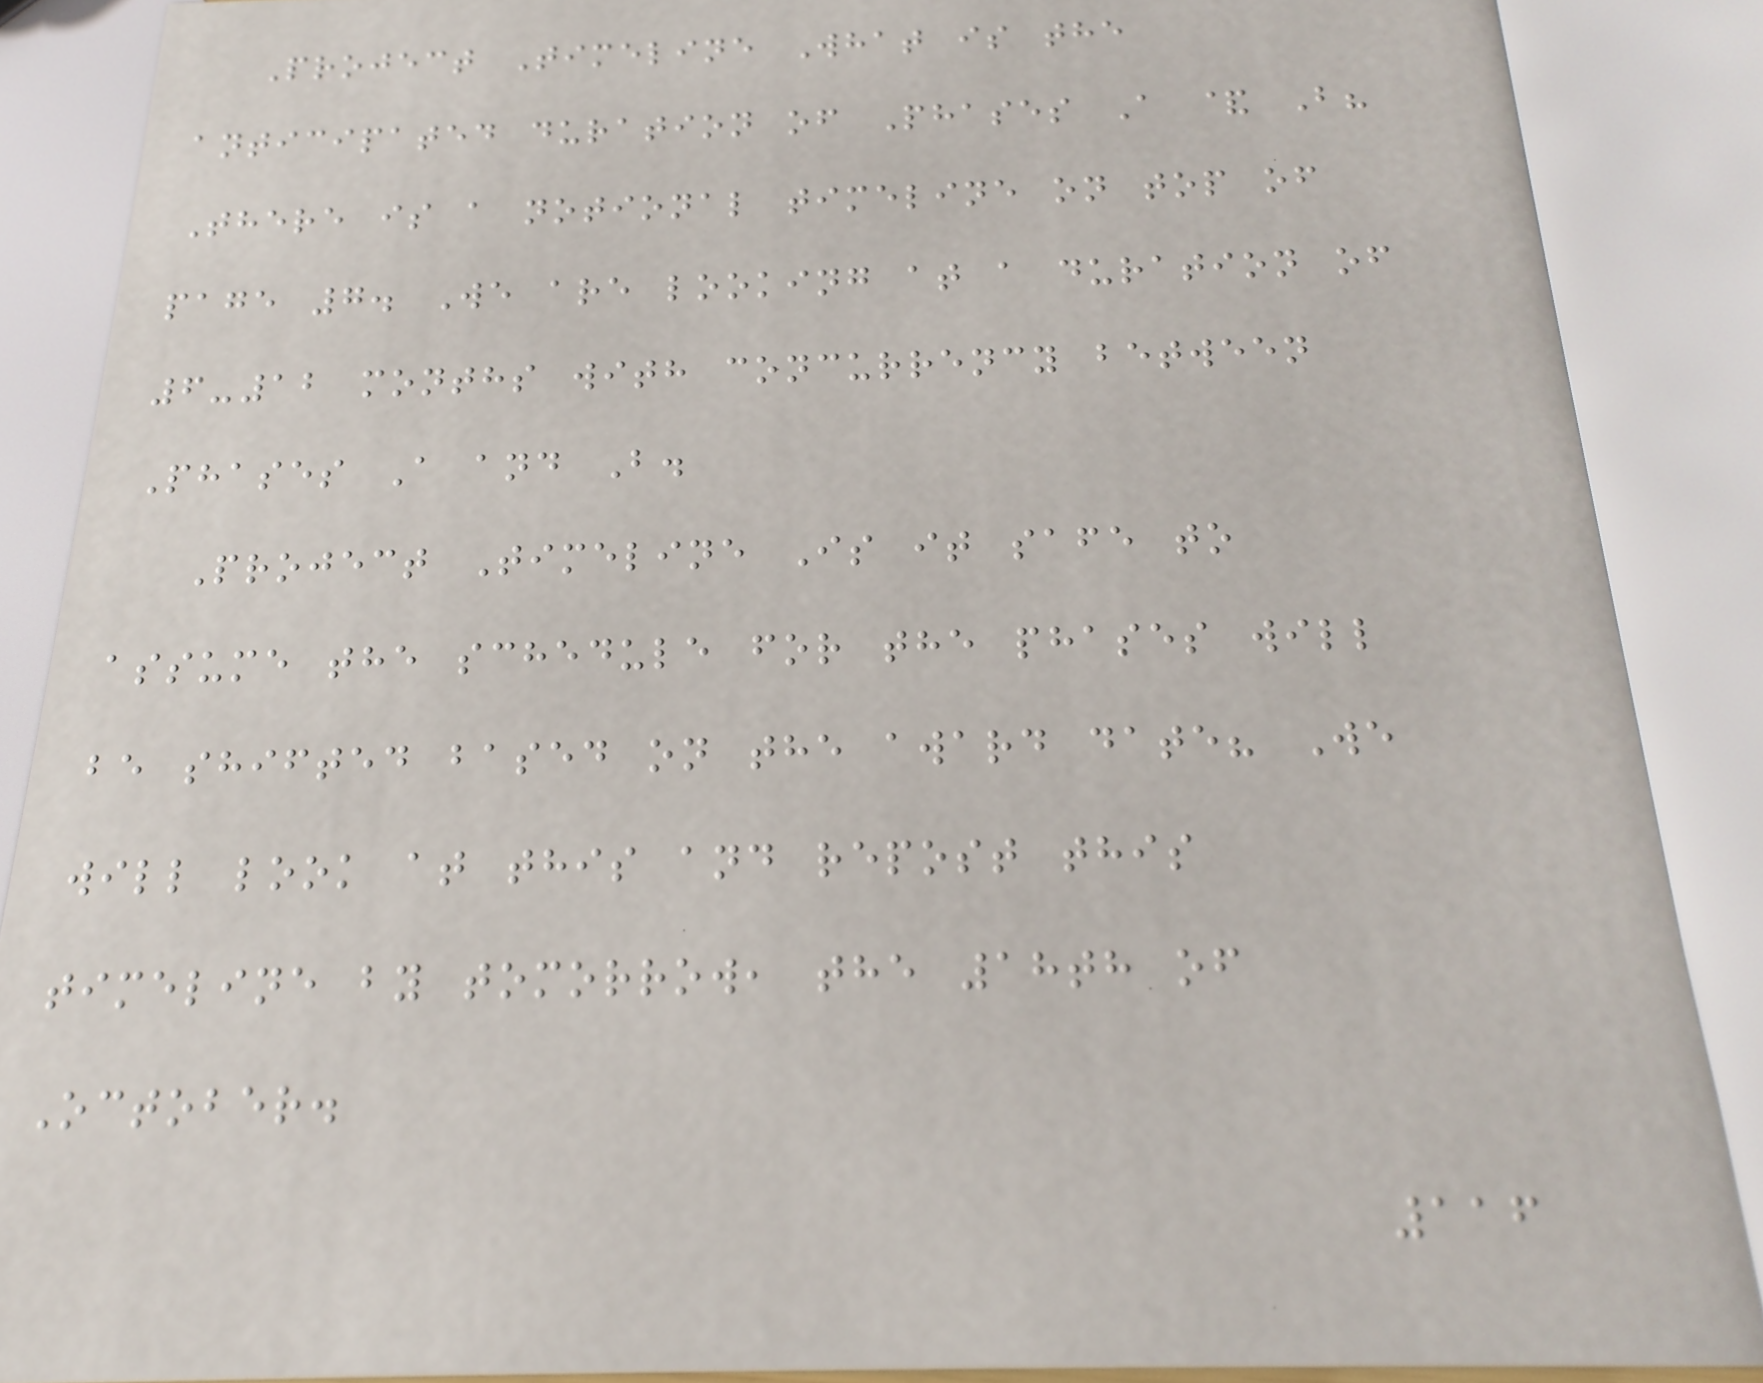Project Timeline What is the
anticipated duration of Phases A & B?
There is a notional timeline on top of
page 7. We are looking at a duration of
6-12 months with concurrency between
Phases A and B.
Project Timeline Is it safe to
assume the schedule for the phases will
be shifted based on the award date? We
will look at this and repost this
timeline by tomorrow, the 18th of
October.
116
